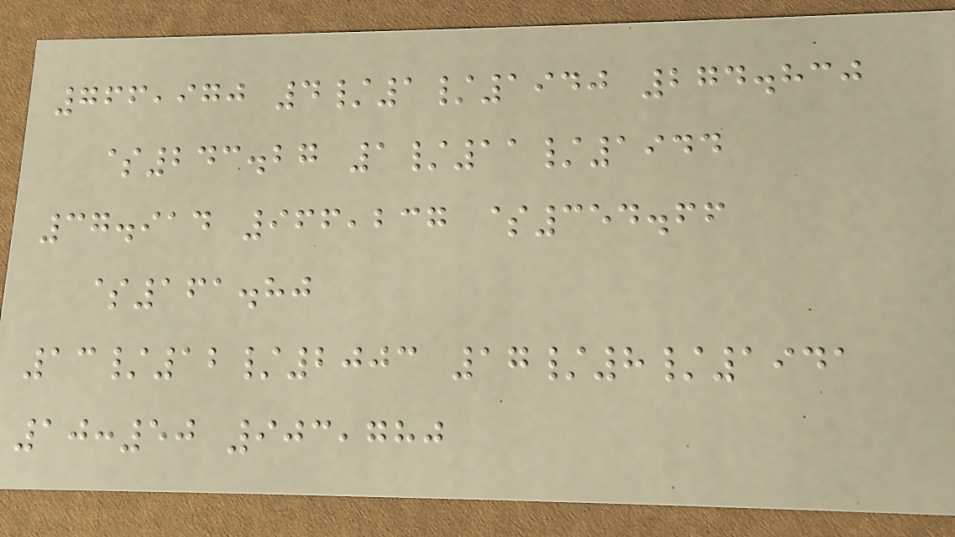766,970 4/1/1940 274.830
$243.27 1/11/1944
37.914 966,237 $354.66
$161.80
13/12/2003 17/8/1941
10:50 903,780
